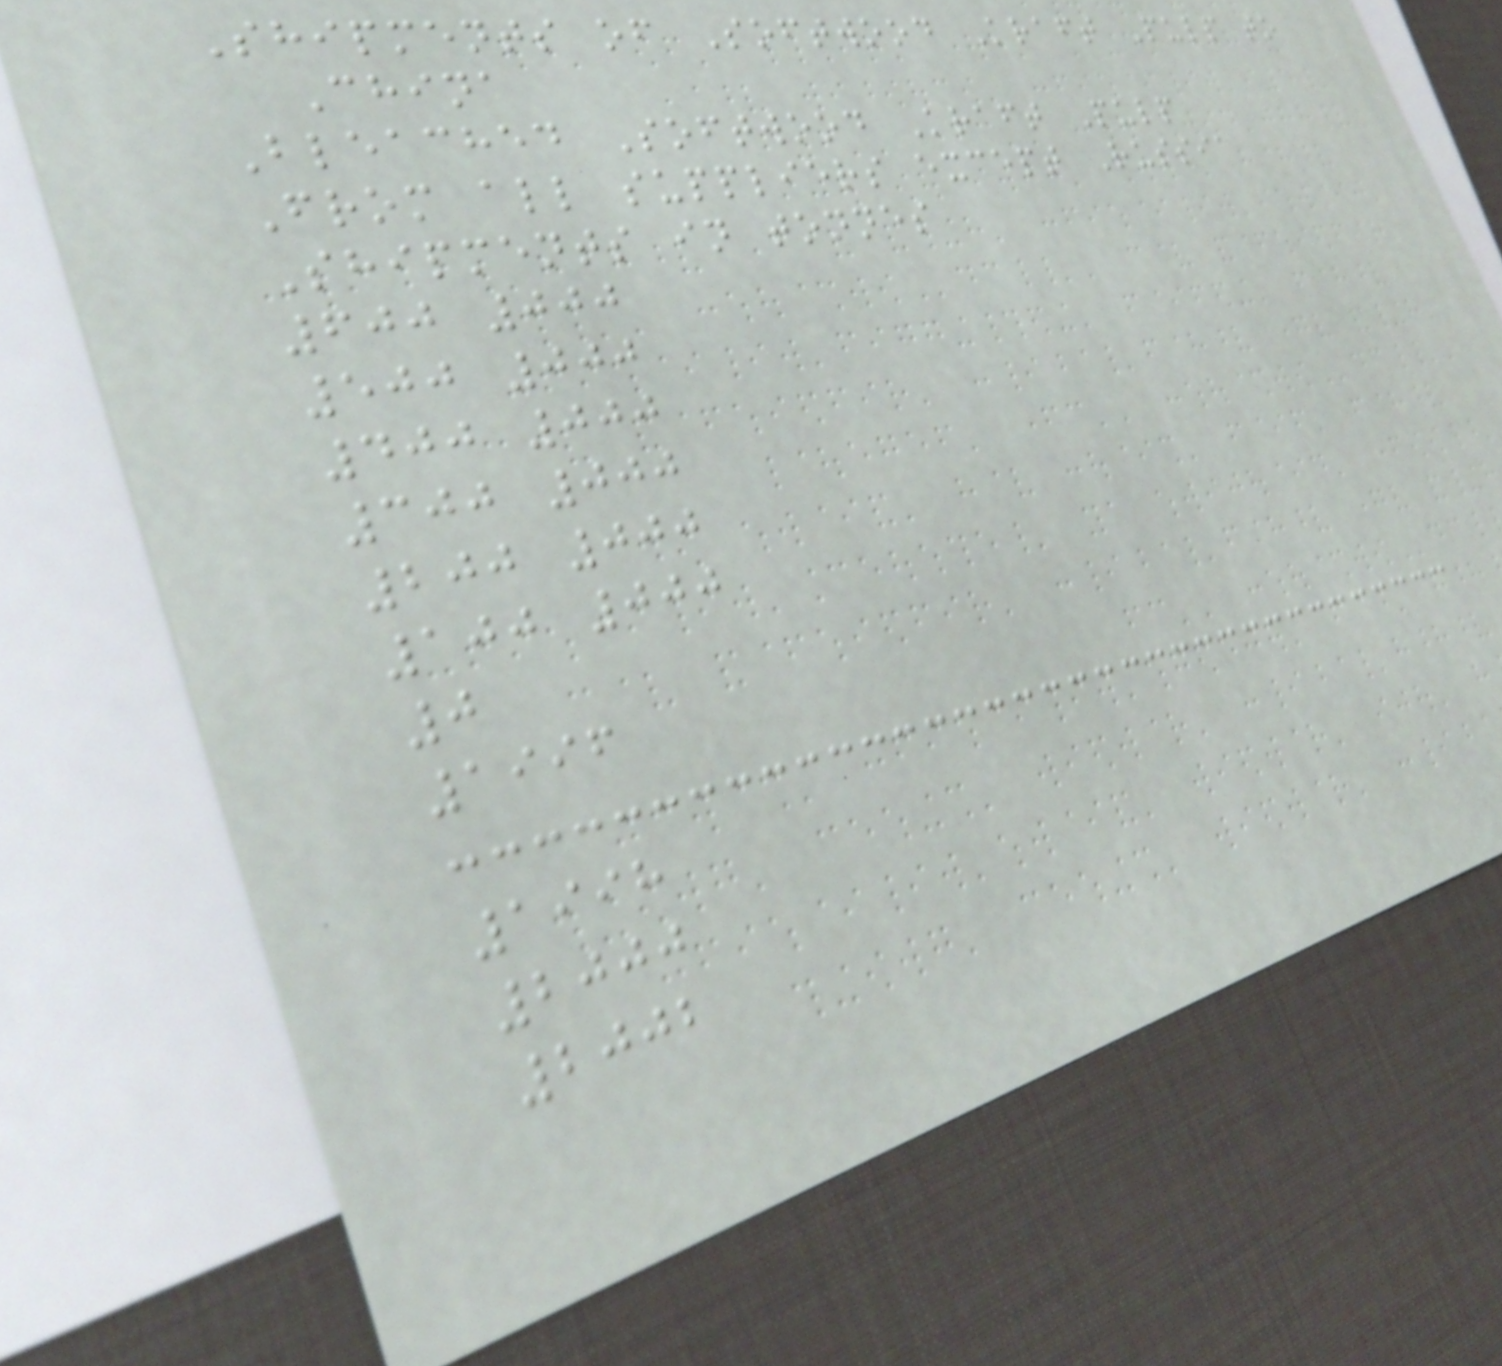Shipments of Softwood Kraft Pulp to
China
Bleached Softwood Kraft Pulp
From all suppliers except Russia
Shipments in tonnes
600 000
500 000
400 000
300 000
200 000
100 000
0
1996
1998
2000
2002
